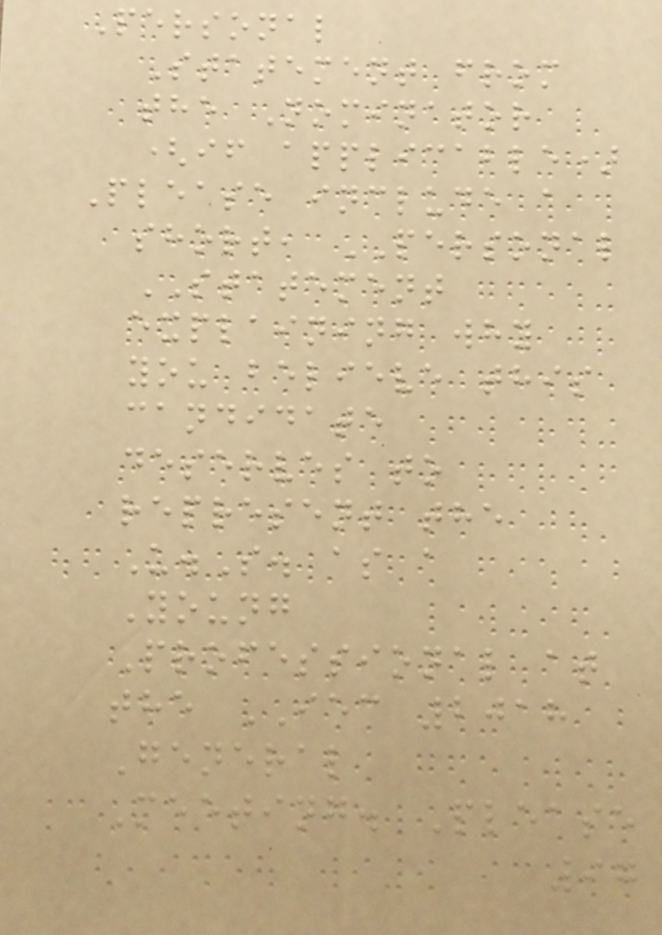Personal
Statement from
the Nominator
(if applicable)
Please include a
short, PERSONAL
STATEMENT
explaining why
you believe this
candidate
deserves to
represent the
U.S. as a
Young
Professional at
the IEC 2018
General
Meeting. Please
97
